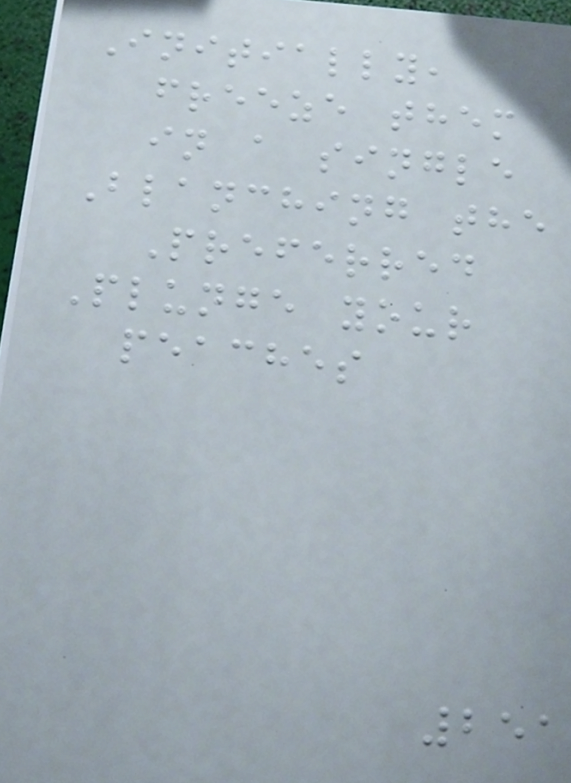Initially,
freeze them
in a single
Blanching the
Preferred
Plunge your
peaches
251
